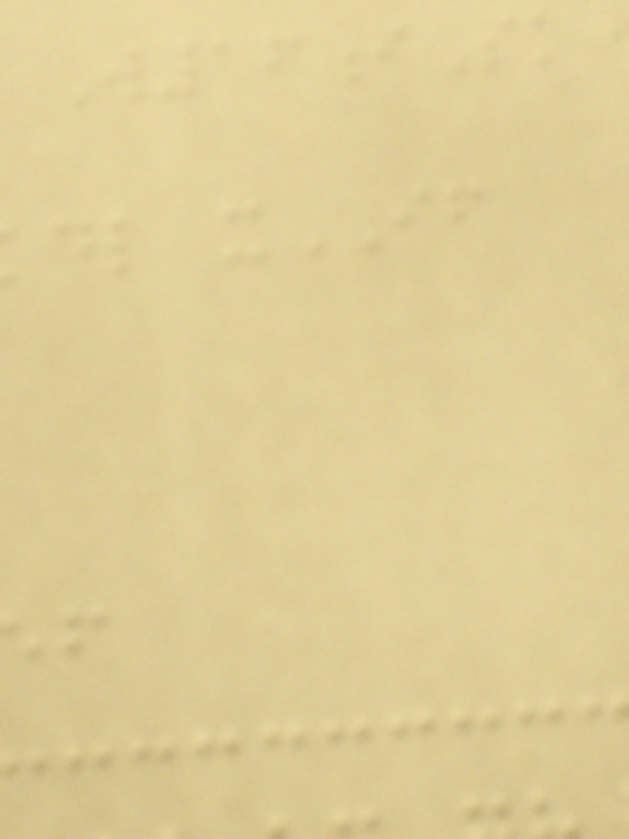W16iSk
dl xIF
